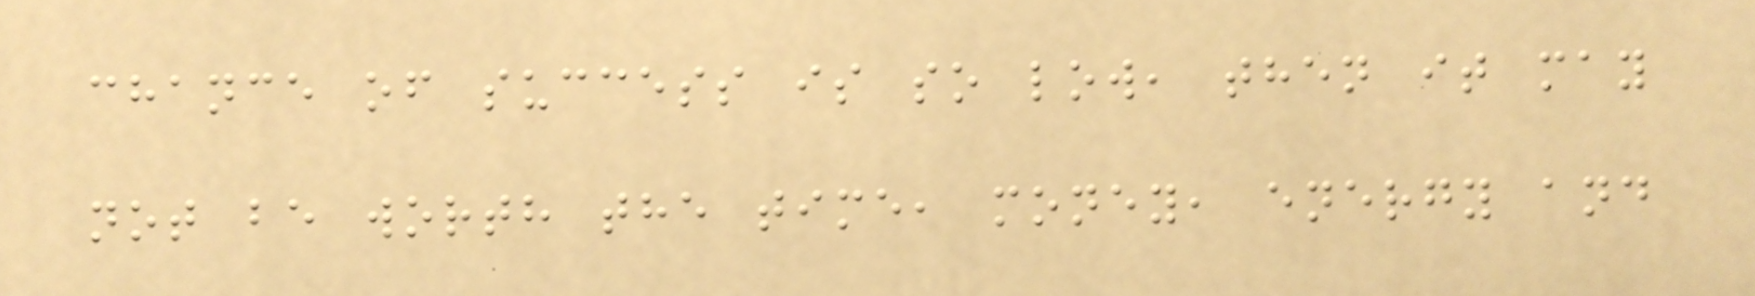chance of success is so low, then it may
not be worth the time, money, energy and
